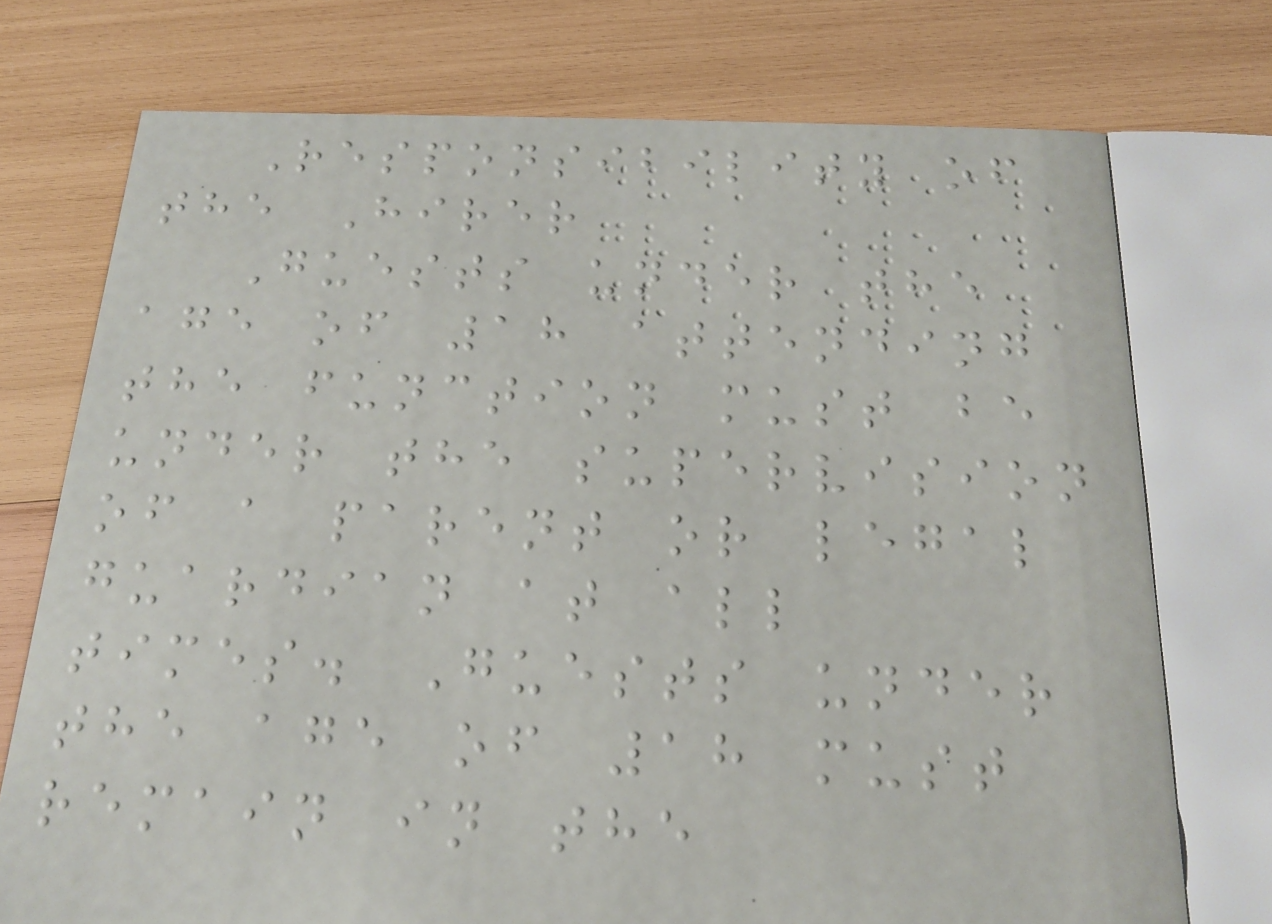Responsibility of
the Hirer
Guests under the
age of 18 attending
the function must be
under the supervision
of a parent or legal
guardian at all
times. Guests under
the age of 18 must
remain in the
